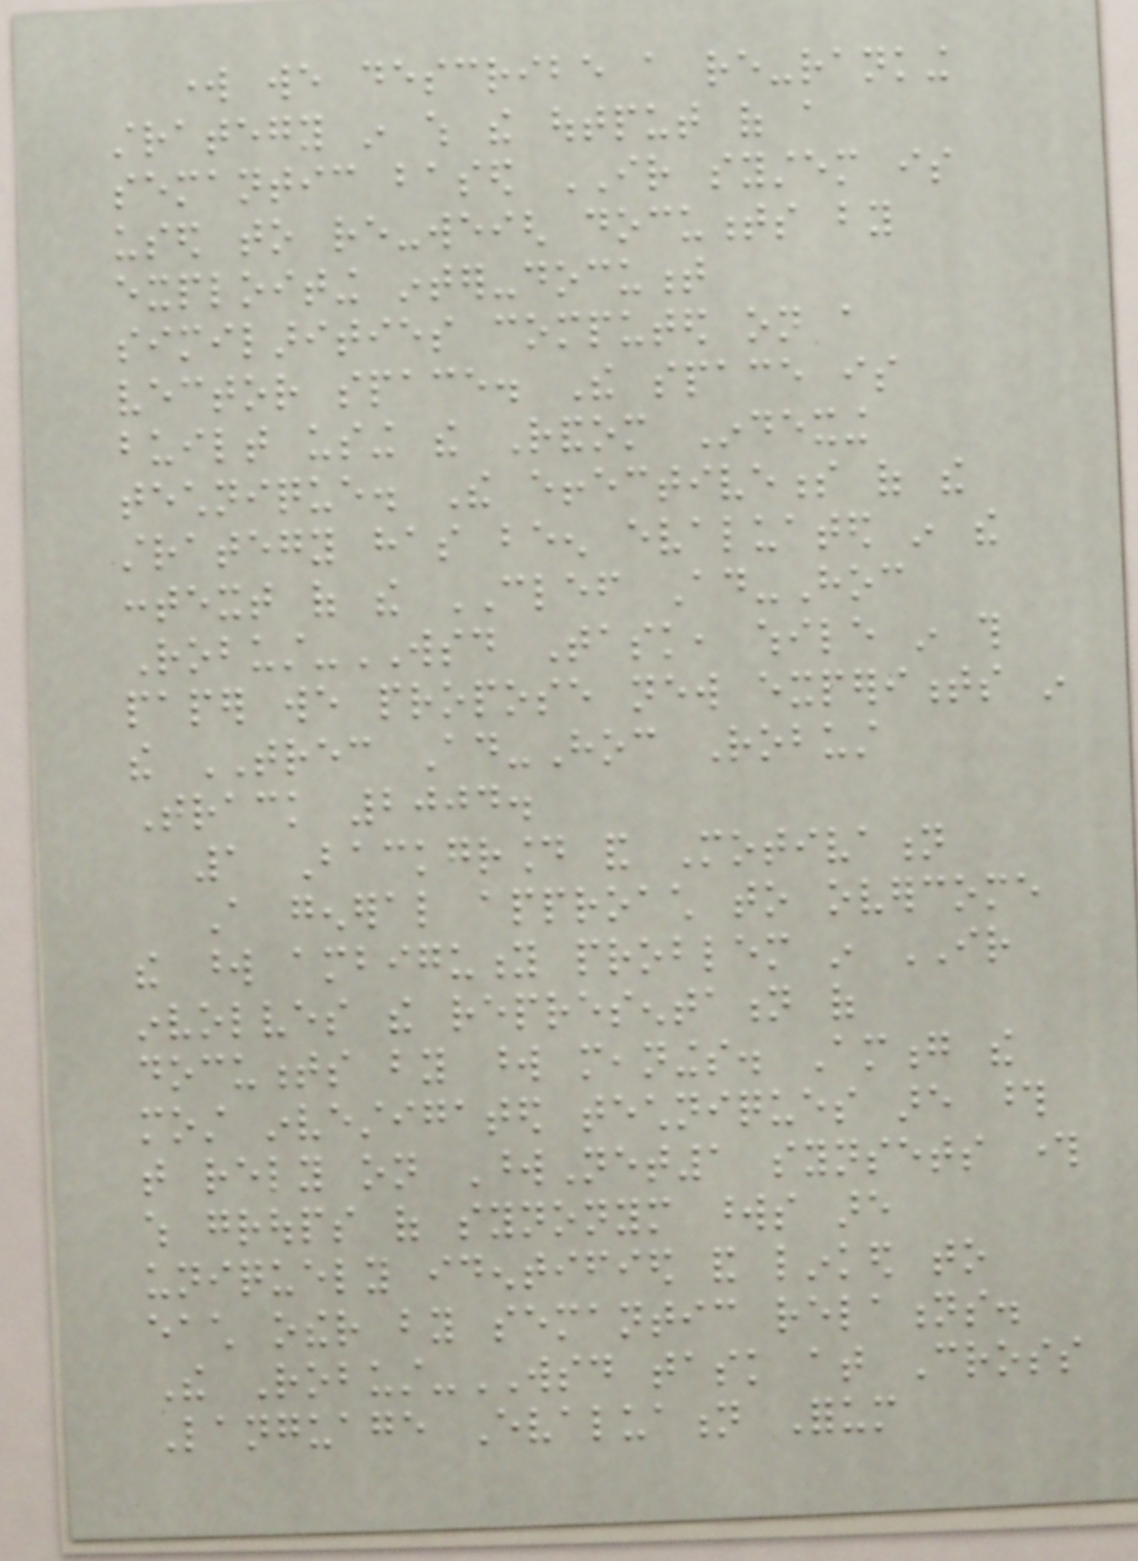work we describe a re-ranking
strategy in which the output of a
semantic based IR system is
used to re-weigh documents by
exploiting inter-document
similarities computed on a
vector space. The space is
built using the Random Indexing
technique. The effectiveness of the
strategy has been evaluated in the
context of the CLEF Ad-Hoc
Robust-WSD Task, while in this
paper we propose new experiments in
the TREC Ad-Hoc Robust
Track 2004.
1 Background and Motivation
A general approach to overcome
the word ambiguity problem in IR
involves the representation of
documents by word meanings. Among the
most investigated techniques are those
that rely on WordNet1 synsets through
which groups of synonym words are
uniquely identified and linked to
each other by semantic relations.
The Robust-WSD task at Cross
Language Evaluation Forum
